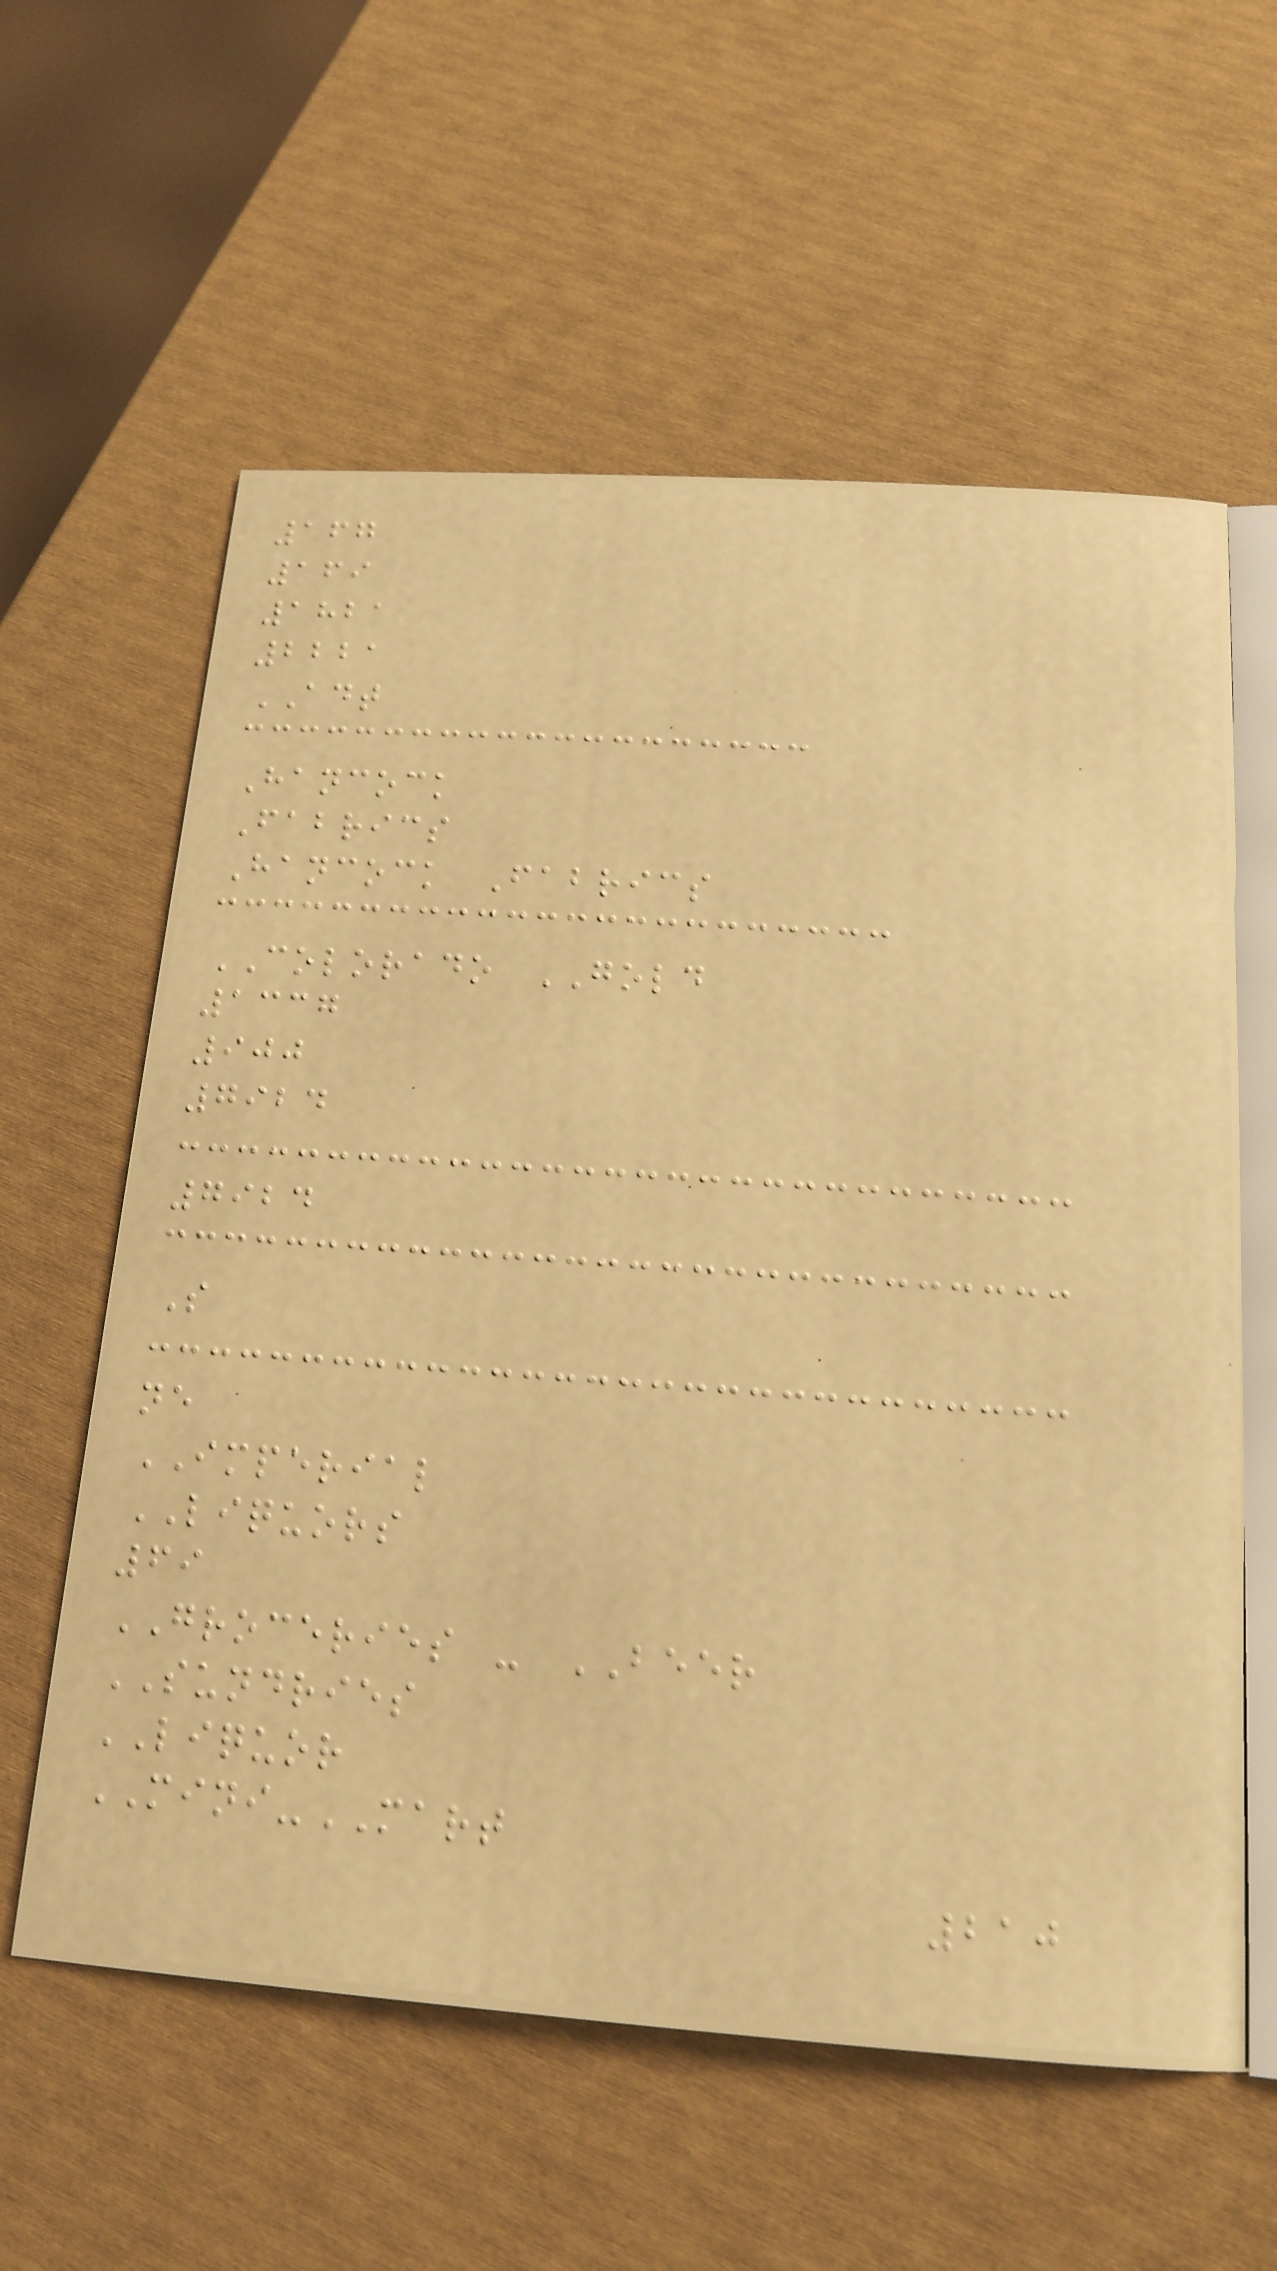167
169
1821
2221
ADT
Hancock
Fabrics
Hancock Fabrics
COLORADO GOLD
1337
900
7924
7924
S
ne
IMPERIAL
LIQUORS
69
GROCERIES - BEER
SUNDRIES
LIQUOR
MINI-MART
210
